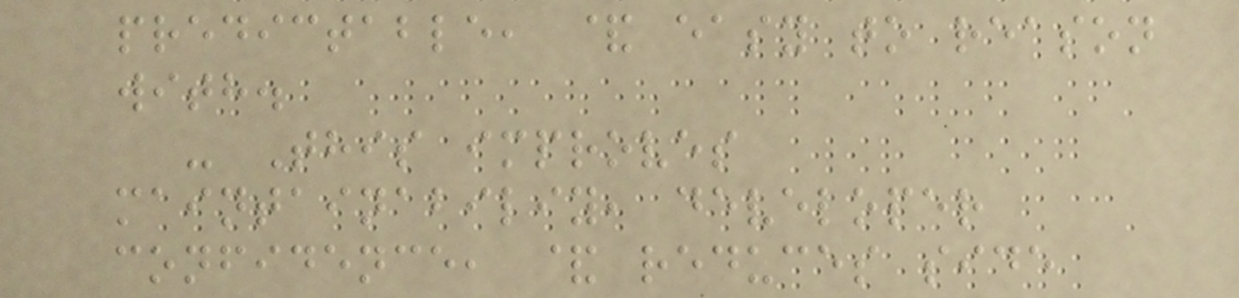predictable, & easy to reason
with.
- This improves
maintainabiliy, developer
confidence, & reduces side
